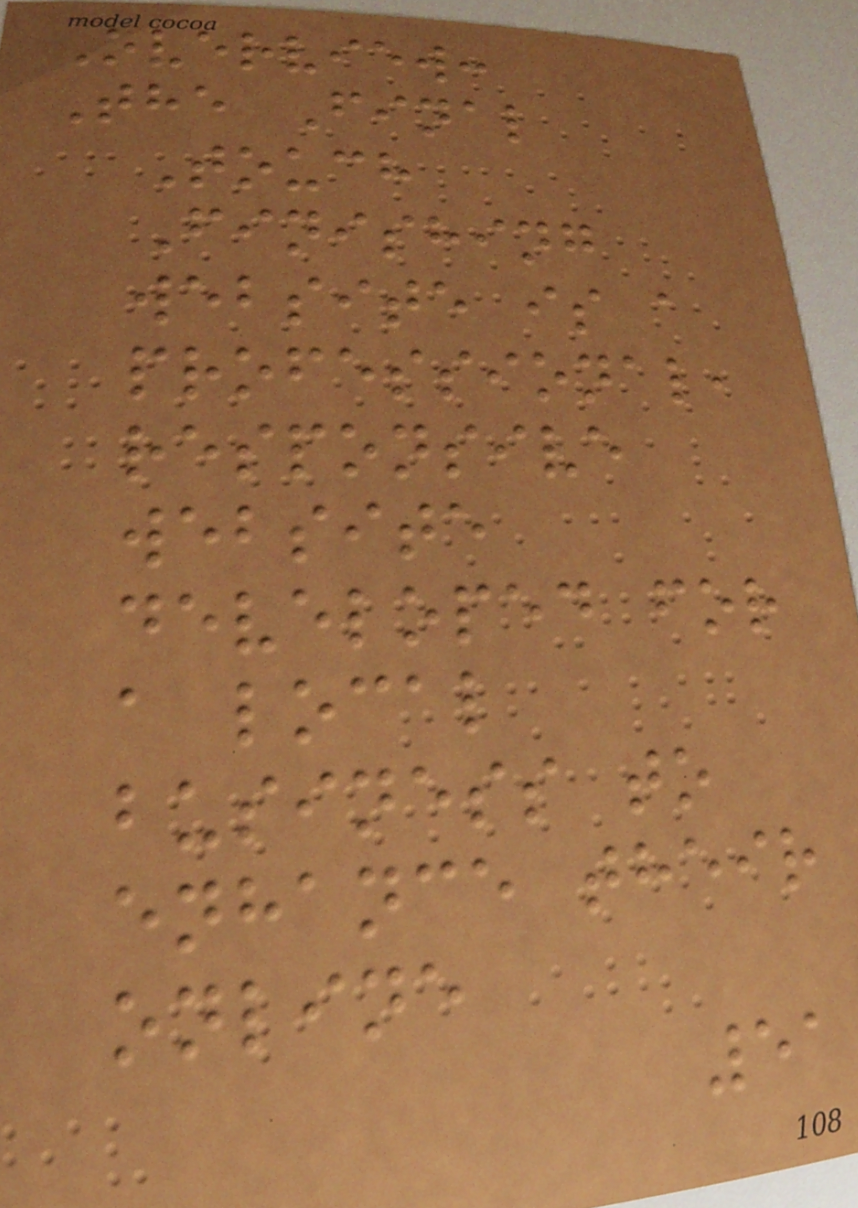Overview:
The Final
Touch
Finishing
website is a
professional,
responsive
website
developed for
a local
business to
enhance their
online
51
